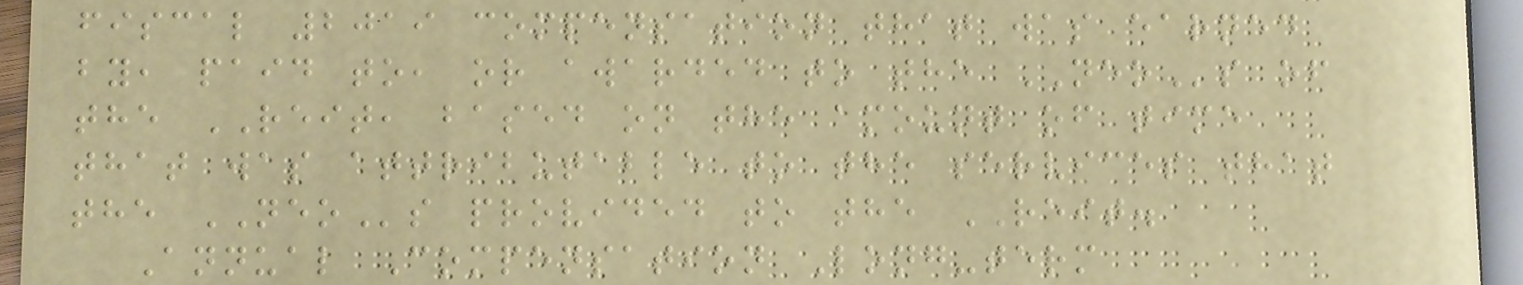fiscal 2019 compensation that was earned
by, paid to, or awarded to the NEOs of
the REIT, based on the amount of time
that was attributable to the services that
the NEOs provided to the REIT.
Annual Compensation Long-term
